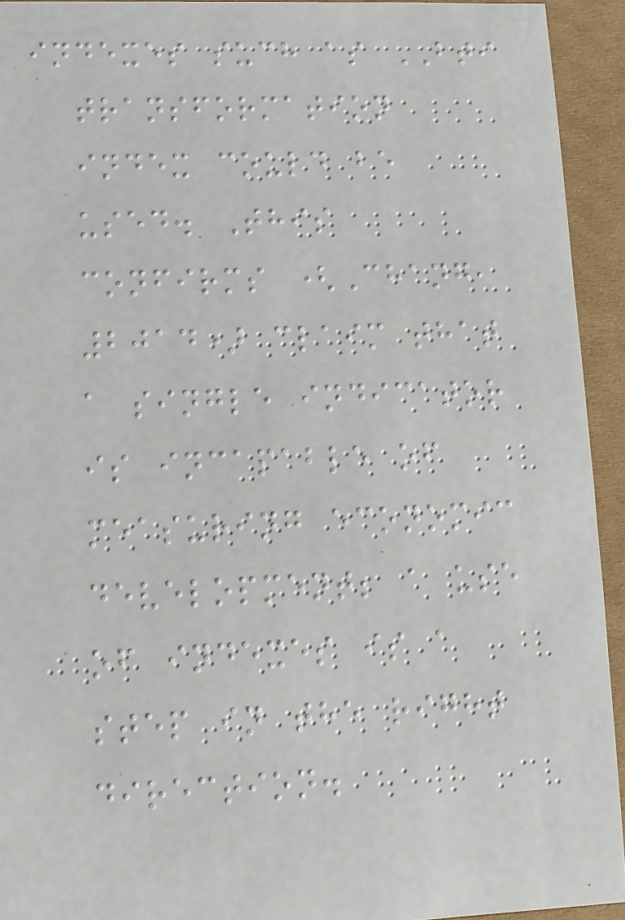indexes such as BTI
transformation
index could be
used. This
confirms (Chang,
2014) claim that
a single indicator
is incapable of
measuring economic
development; a use
of indexes is a
step in the right
direction.
